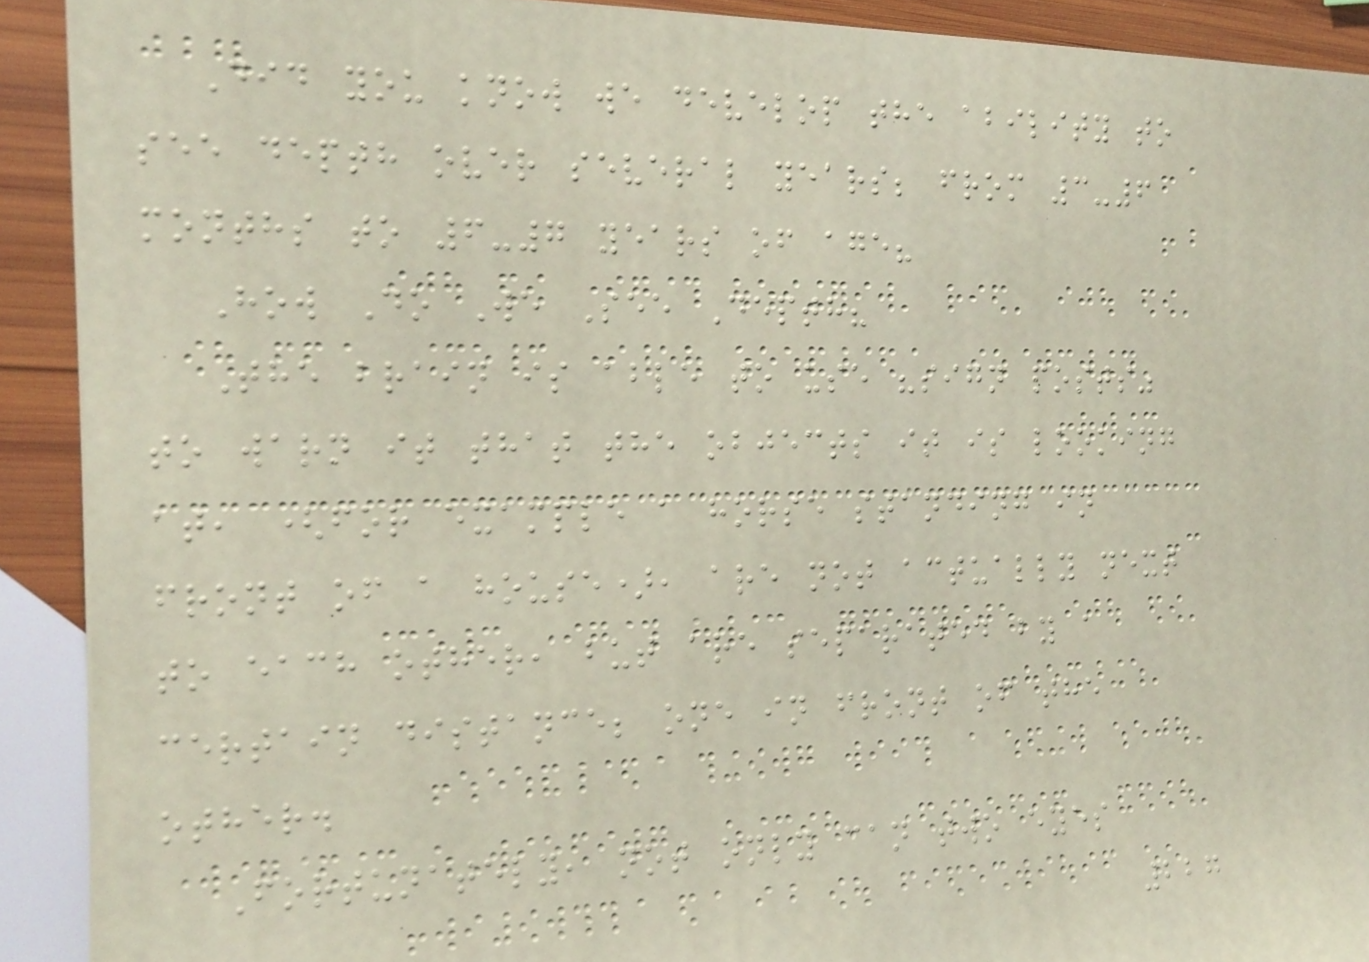Did you know we develop the ability to
see depth over several years; from 3-6
months to 6-7 years of age?
How Do We See Depth?
The brain is able to use "sign posts"
to warn it that the objects it is looking
at, (for example a horse standing in
front of a house), are not actually next
to each other, but are separated by a
certain distance; one in front of the
other.
Fortunately, not only can two eyes
227
